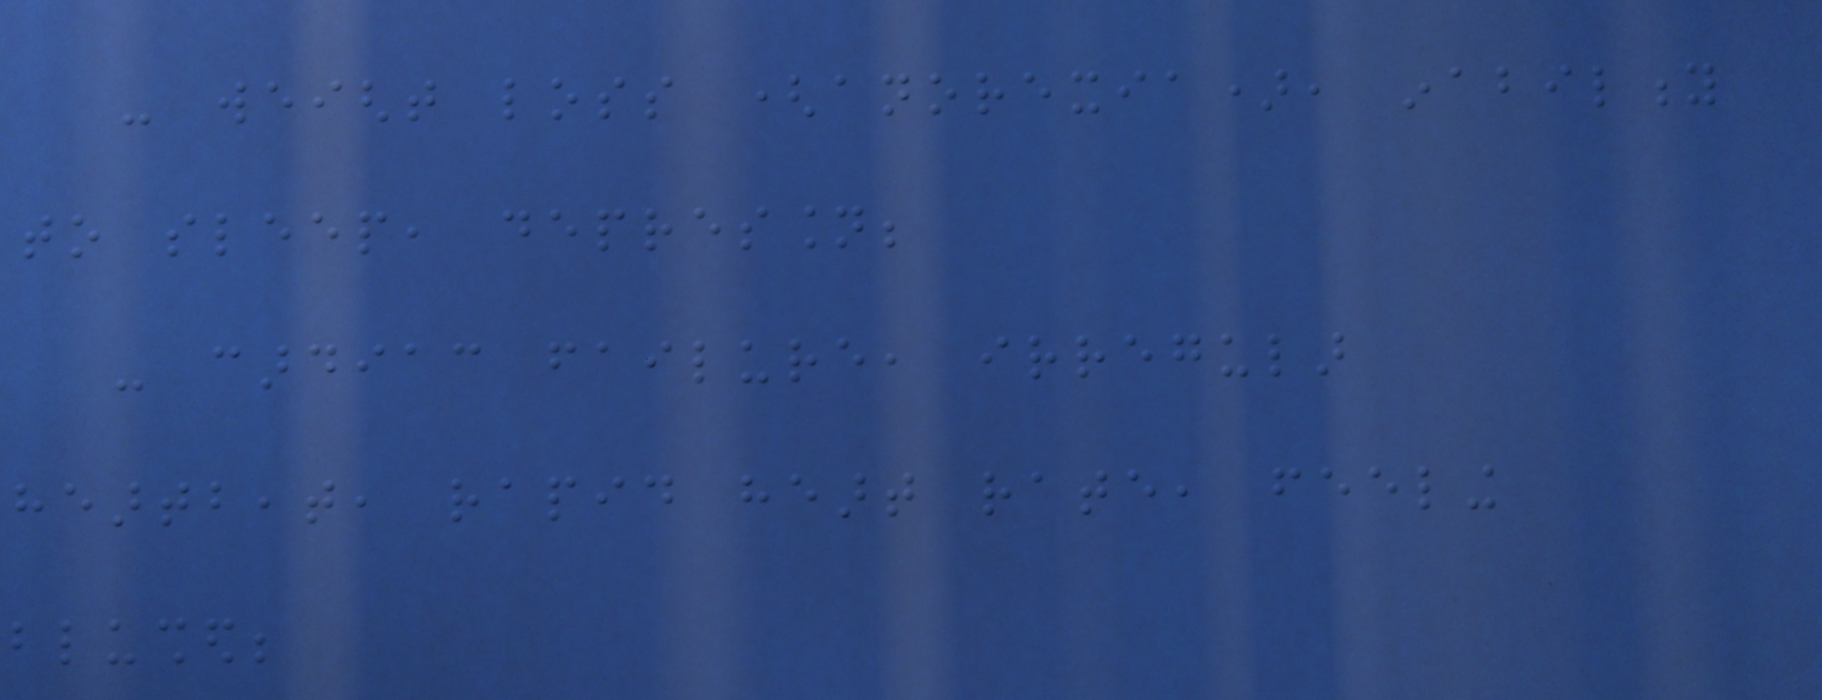- weight loss (anorexia), inability
to sleep, depression;
- cardiac failure, irregular
heartbeat, rapid heart rate, feeling
blushed;
